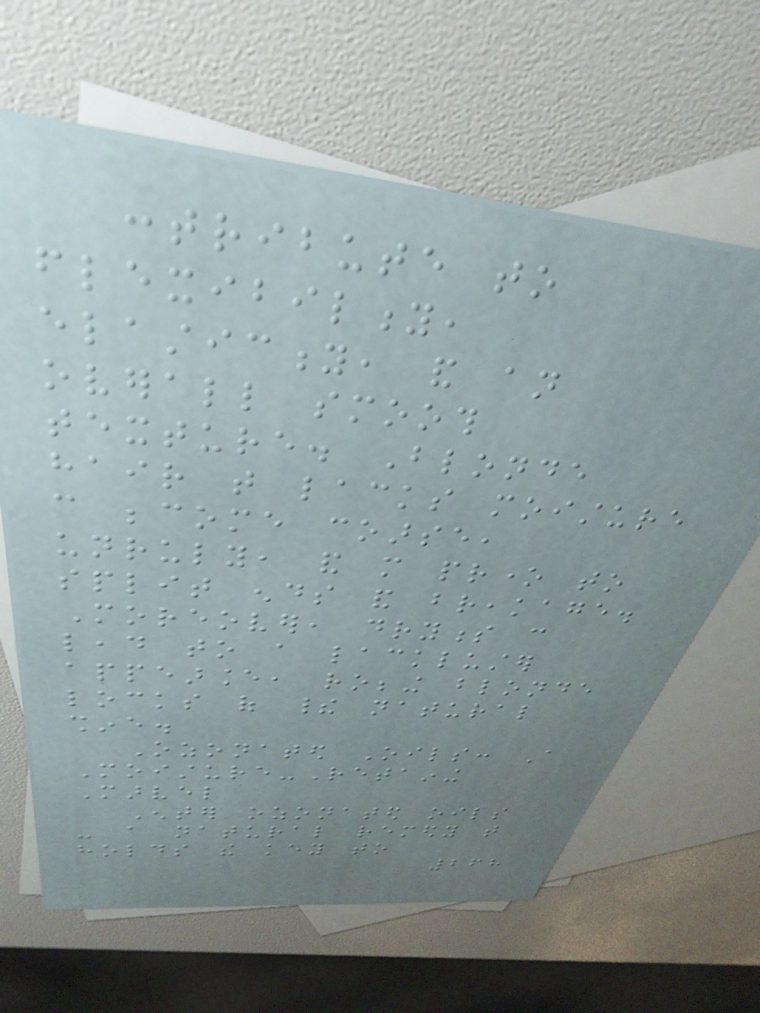contribute to
flexibility,
elasticity, and an
overall smooth
texture. Blonde
hair that lacks moisture
can become coarse,
unruly, and more prone to
split ends and breakage.
Moreover, dryness can
lead to a lackluster
appearance, robbing blonde
locks of their natural
shine.
Ozonated Oils: A
Moisture-Retaining
Marvel
Enter ozonated oils
- a natural remedy that
holds the key to
268
